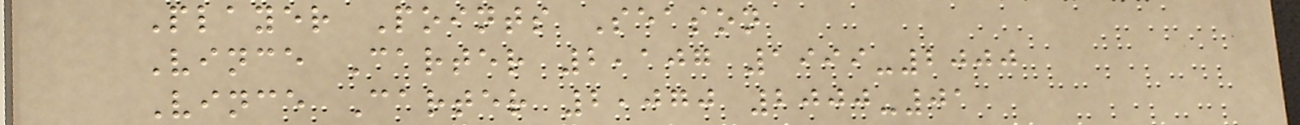Player Points Season
Vince Carter 2,107 1999-2000
Vince Carter 2,070 2000-01
